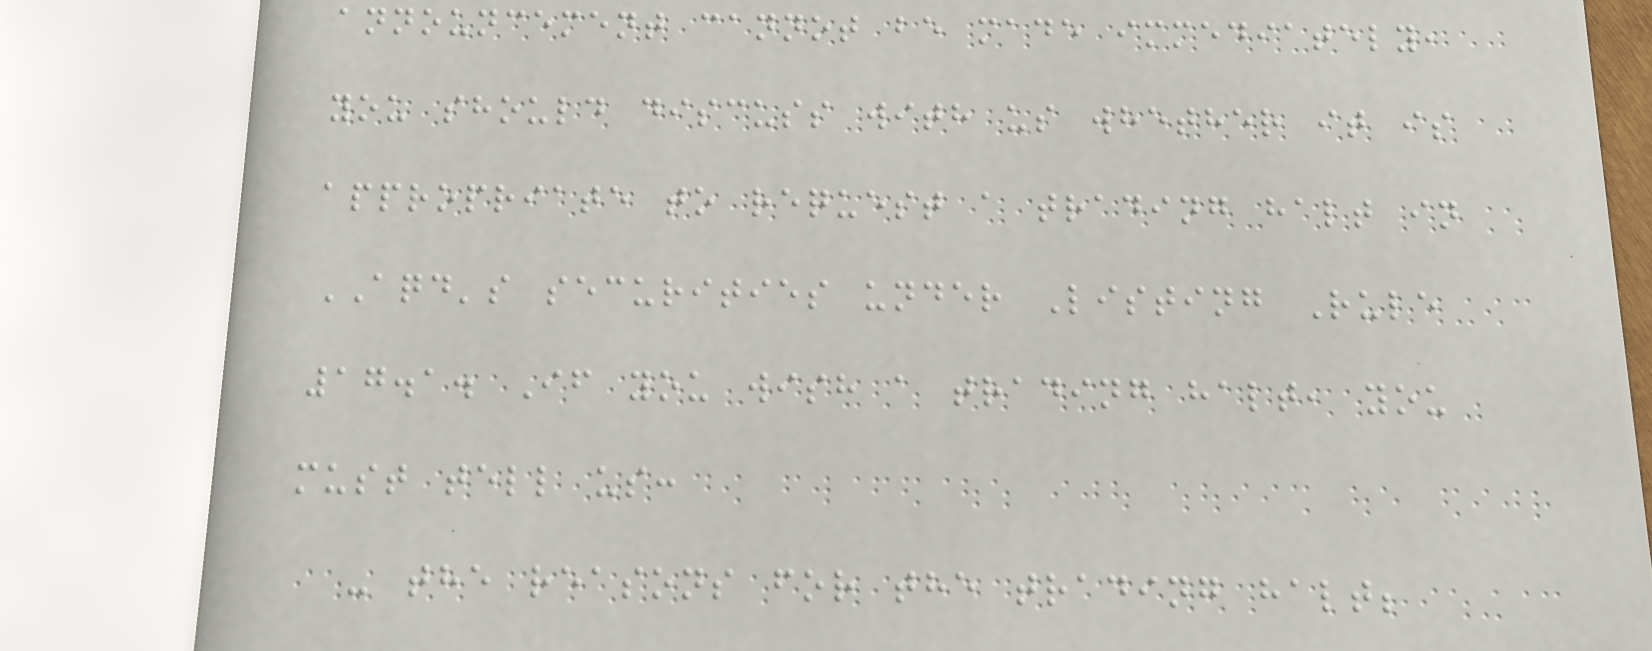announcement cannot be made immediately,
you should discuss with us whether it is
appropriate to request a trading halt in
AQD's securities under Listing Rule
17.1. If you wish a trading halt, you
must tell us:
- the reasons for the trading halt;
